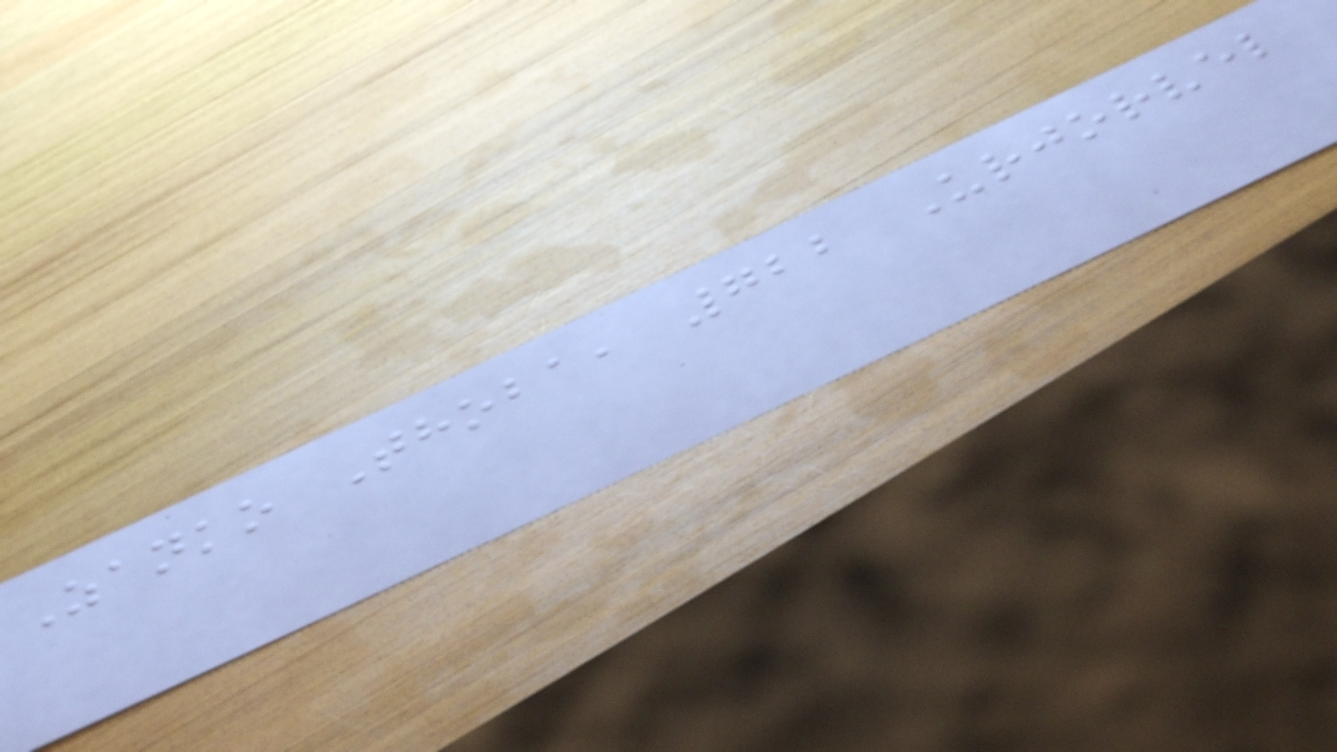Zanko Thoba, 722 Urjorvel
